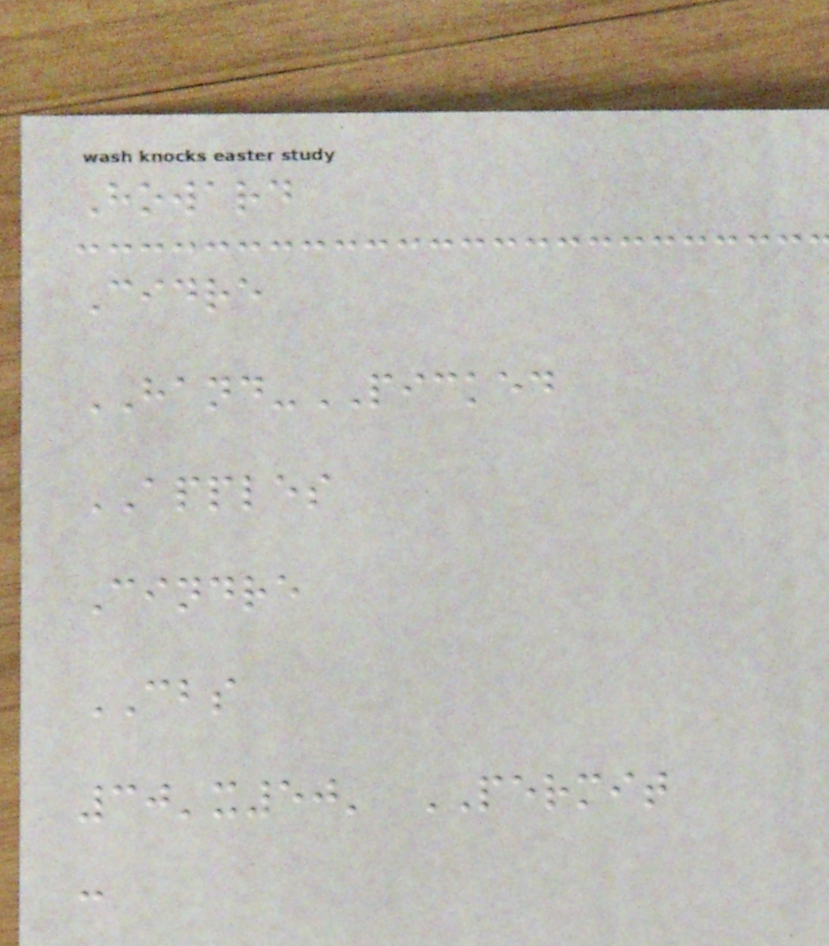Howard
Cidre
HAND-PICKED
APPLES
Cindre
CBS
30'x50' PERMIT
c
